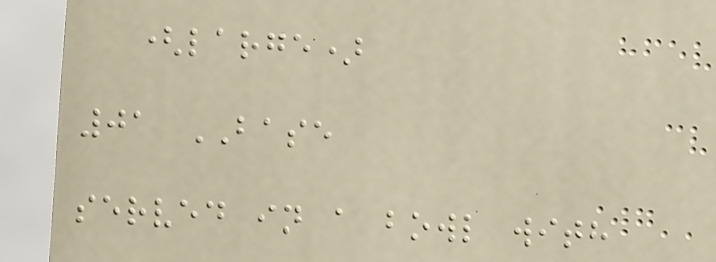(large)
01 BASE
served in a bowl with
